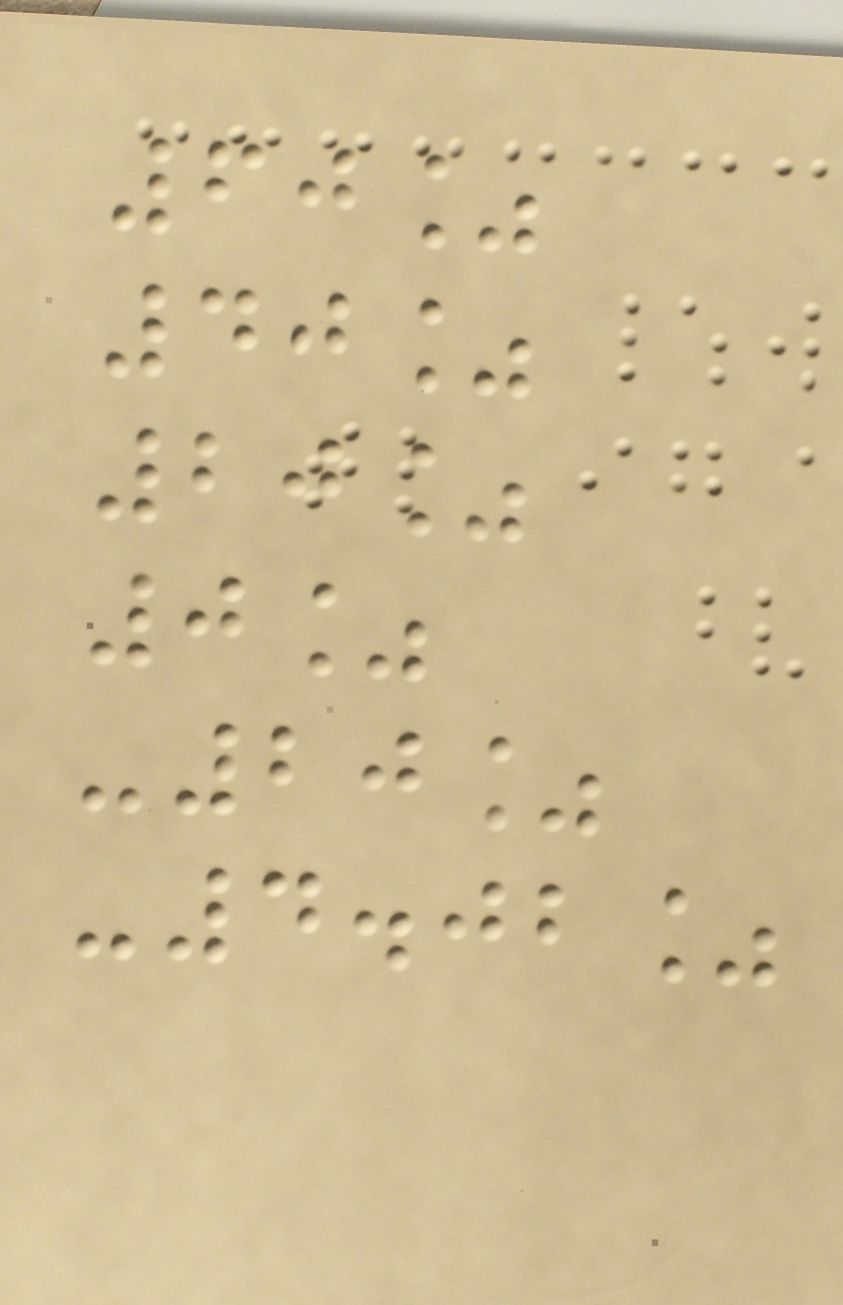60%
40%
20%
0%
-20%
-4.02%
